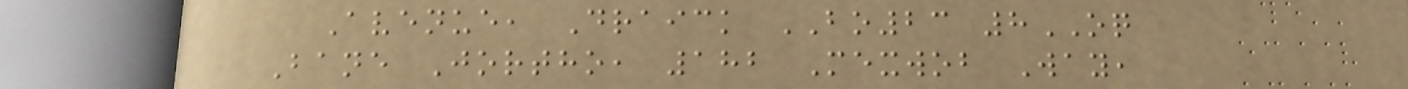Avenue, Draick BO23 8OQ
Bane Jortho, 182 Mexwob Way,
